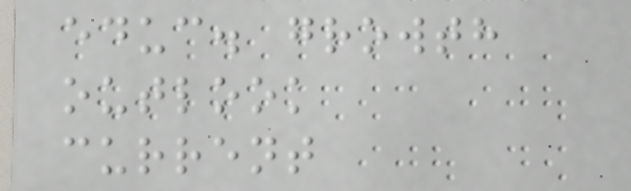educ. growth
outlook
current
